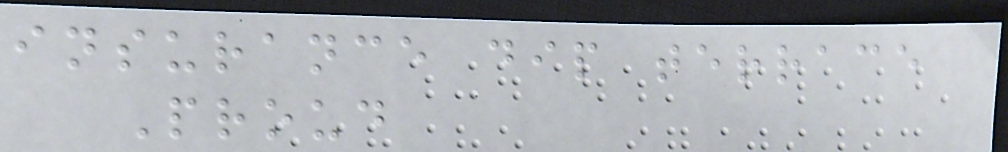insurance dip terrace
Proud
